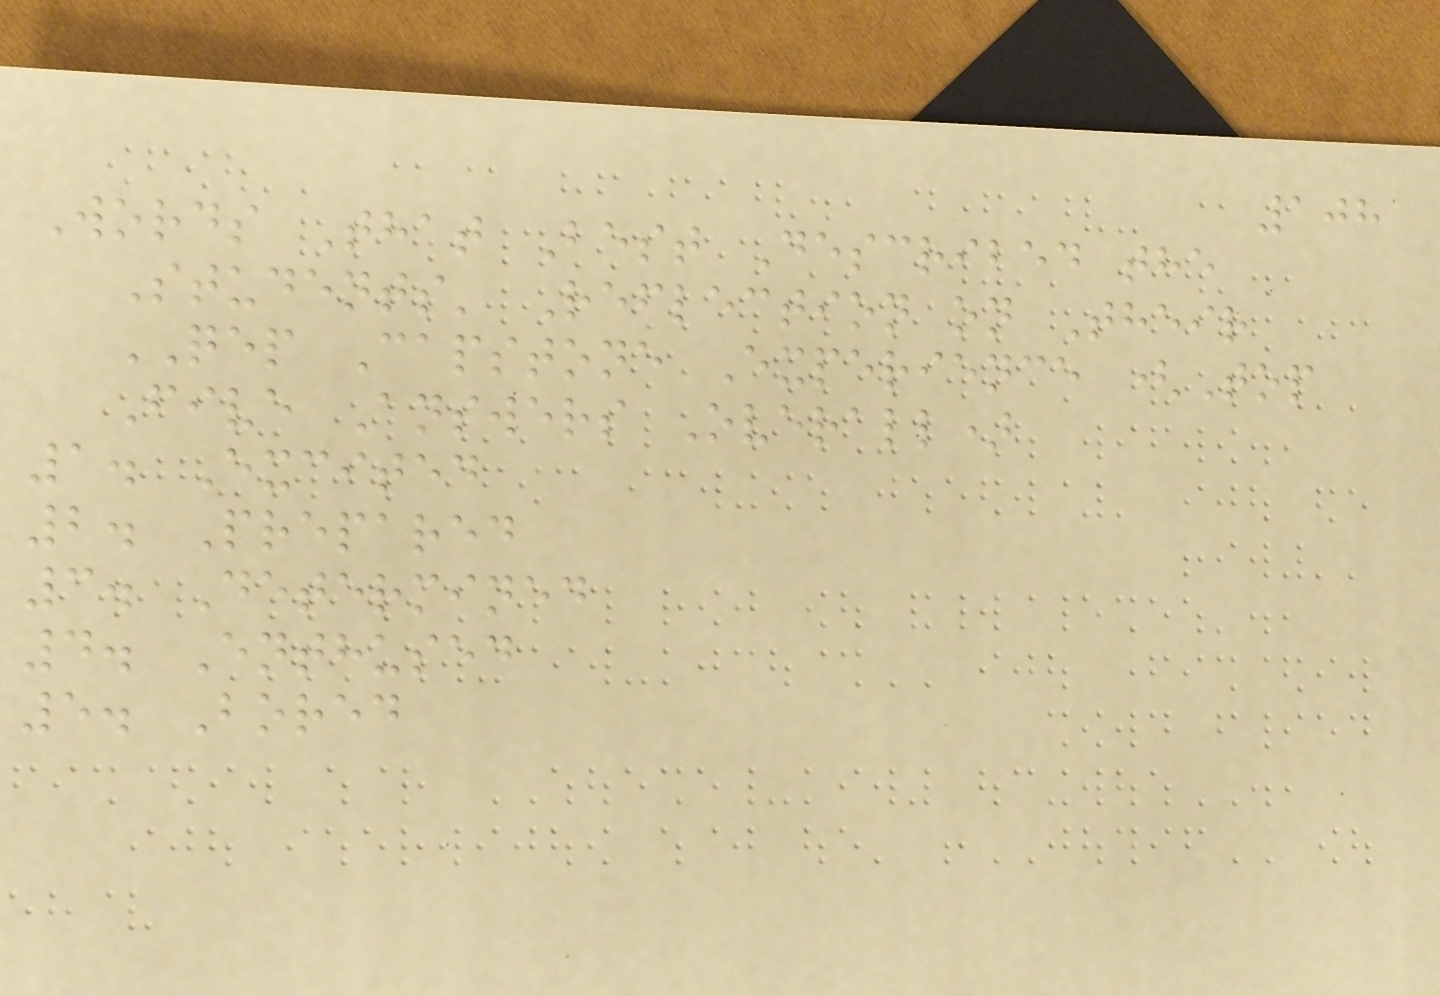108
Words That Best Described the
Students' Reflection on Their
QEP Capstone Experience (Top
Five Answers Overall)
1. Excited
2. Prepared
3. Determined
4. Enthused
5. Bored
